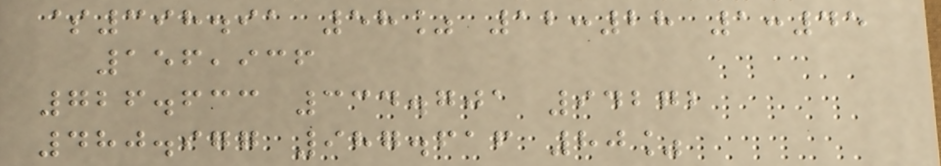$398.91 58% 12:28 1:45
156,936
726.633 334.701 94272
480.977 987.616 80%
